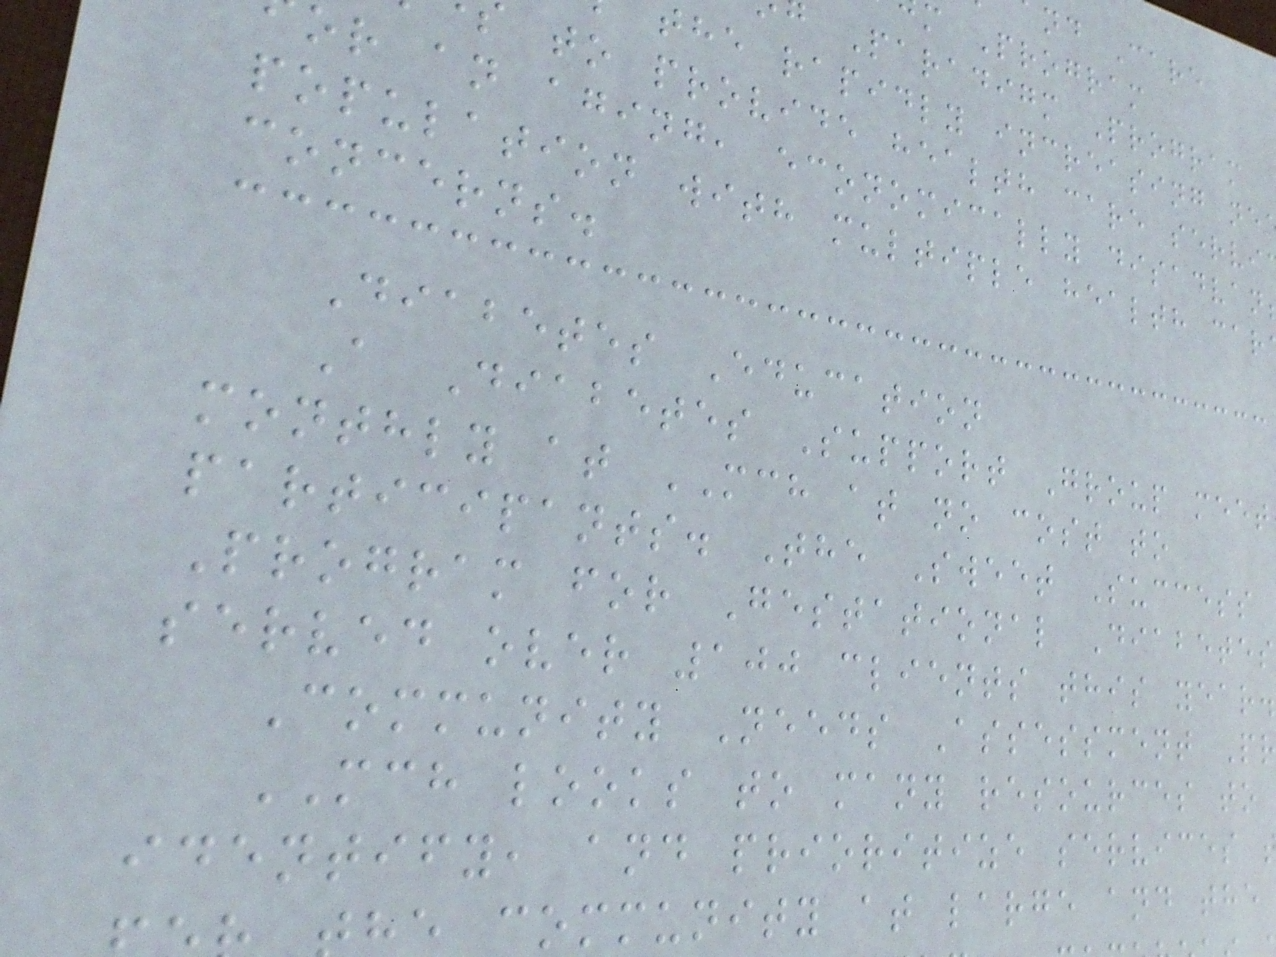nd Care
m Program
Paradigm Program
the rapidly increasing ne
to provide health care servi
or an aging, economically disadvan
population with multiple health car
concerns.
Diabetes Education
A Diabetes Support Group meet
monthly at MCH at no cost to
participants. The Sweet Success
Program for Gestational Diabetes
served over 100 clients this year.
Community Needs Assessment Pr
MCH looks to many resources to
identify, and prioritize services
e community at large and the
